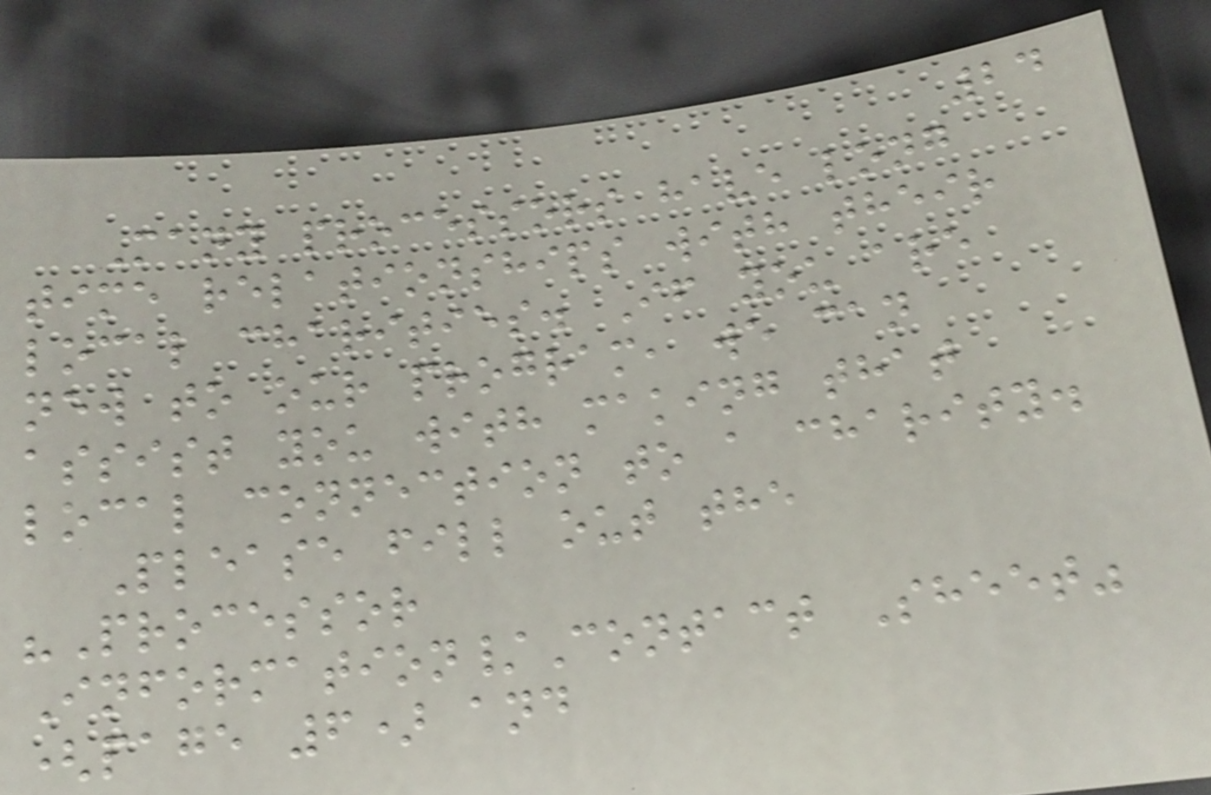24
Many processors have long
time relationships with their
local charities. If you are
new to our program, we can
assist you with making that
local connection to a charity.
Please fill out the
"Processor
Information/Contact Sheet"
(page 6) and
